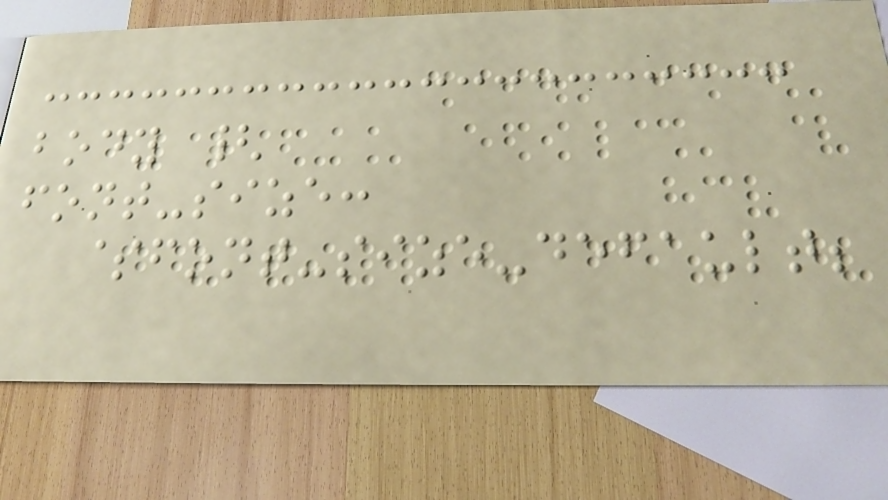body {
font-size:
$font-size-default;
